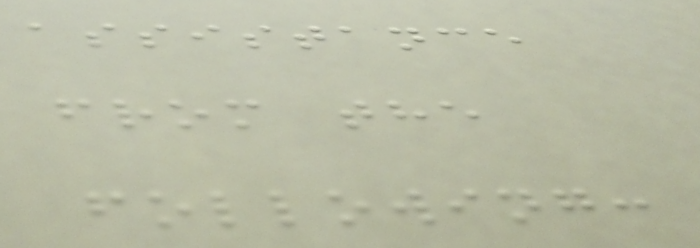assistance
from the
following:
